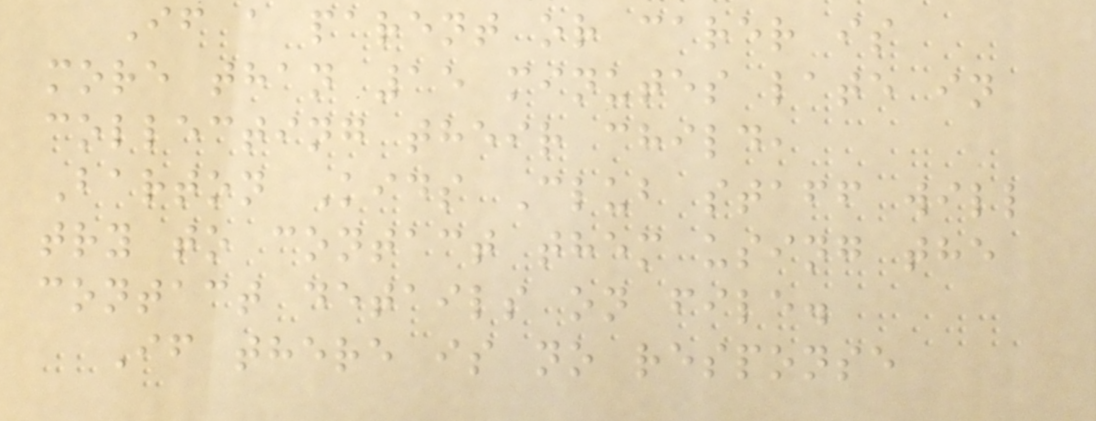If a parent or carer is
more than 15 minutes late in
collecting their child,
Barton Kids Club staff will
try to contact them using the
contact details on file.
If there is no response
